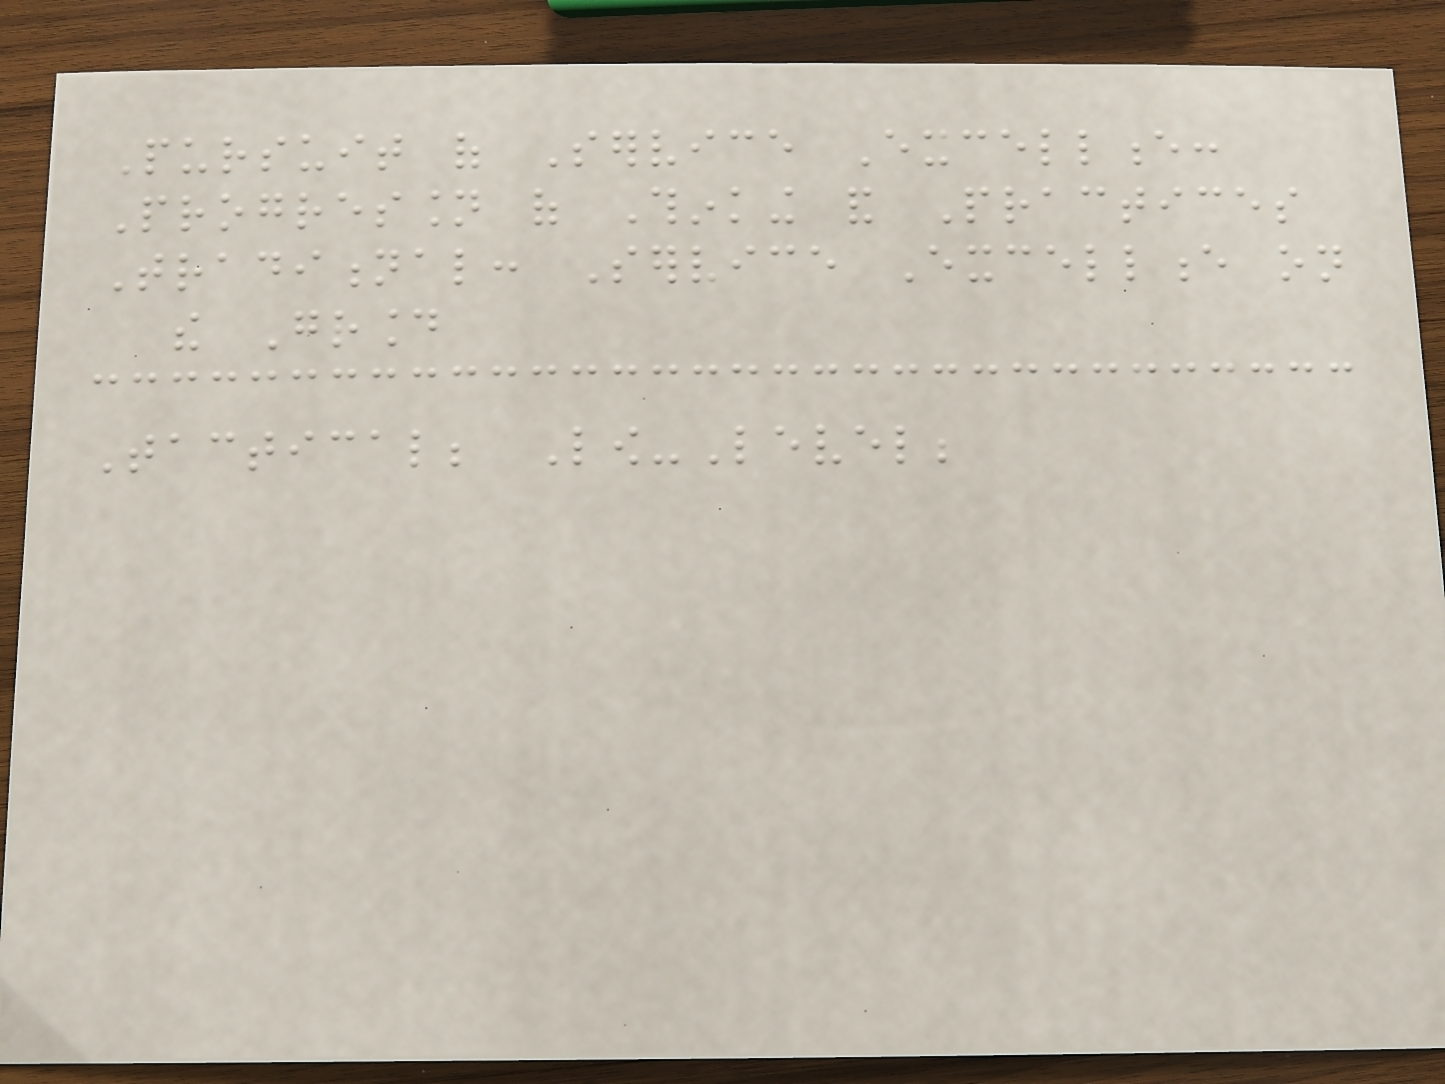Pursuit of Service Excellence:
Progression of Thinking and Practices
Traditional: Service Excellence on
the Ground
Tactical; Low-Level;
